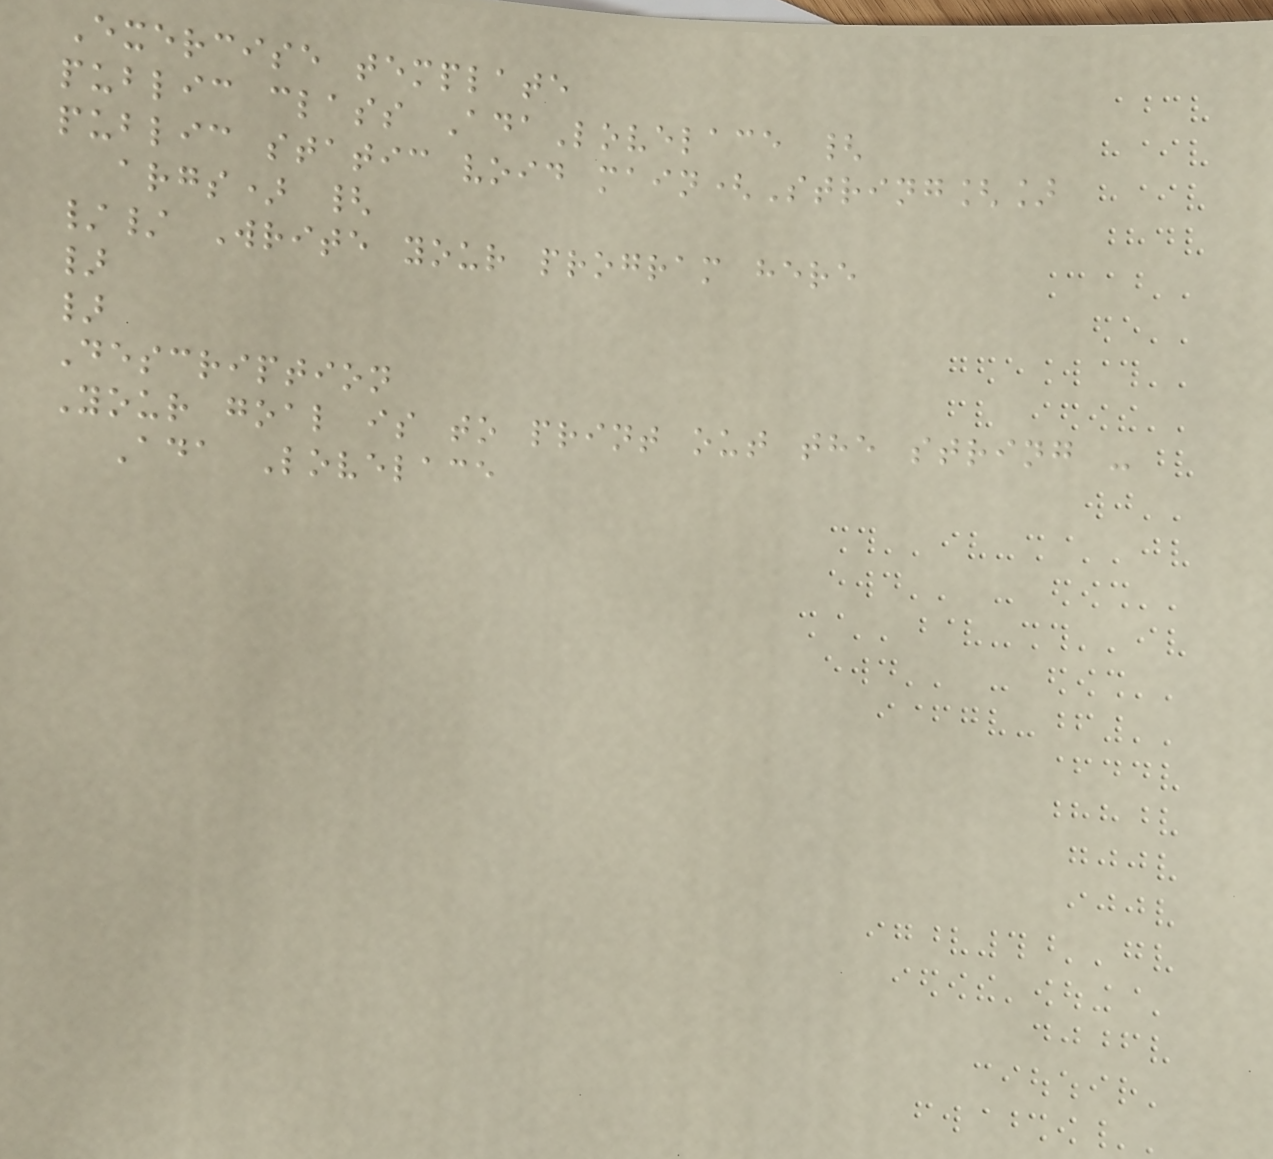Exercise template
public class AdaLovelace {
public static void main(String[]
args) {
// Write your program here
}
}
Description
Your goal is to print out the string -
Ada Lovelace
